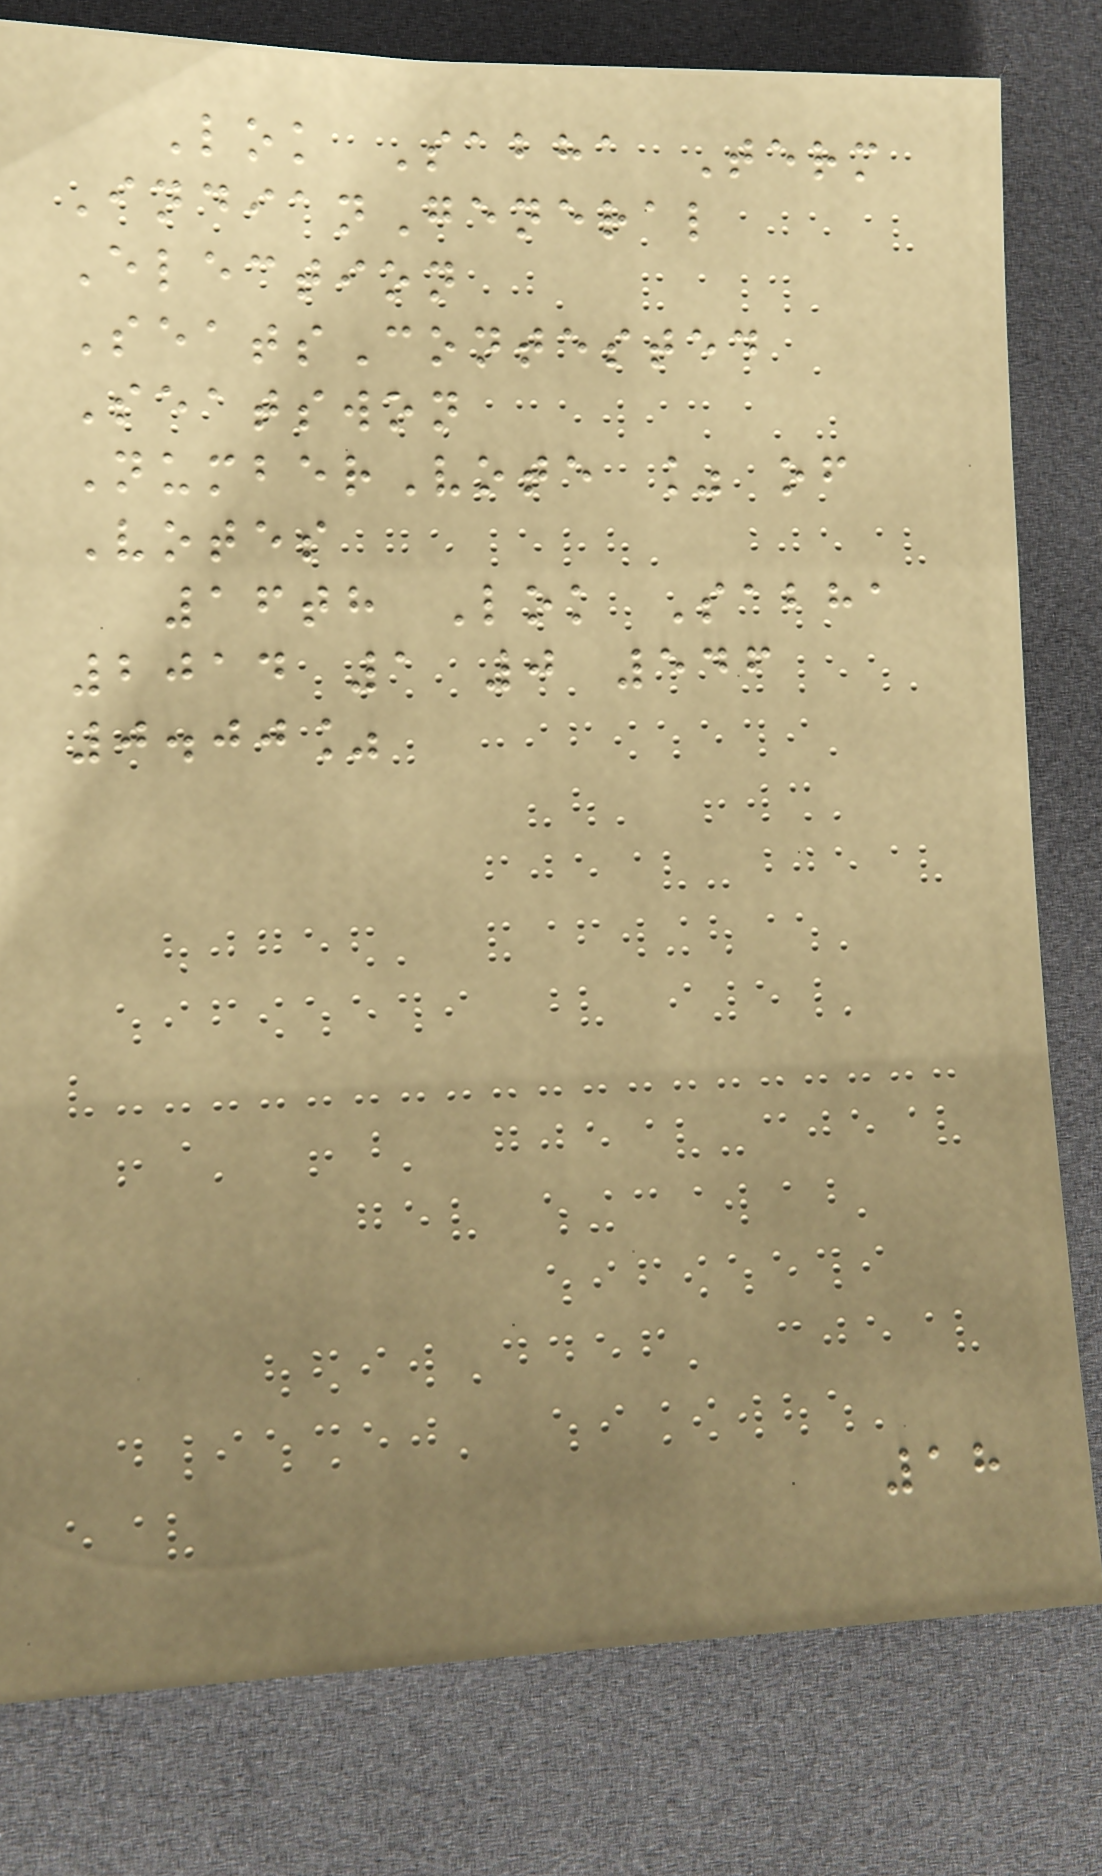Lok Sabha Term
IndianGeneral
Election
SeatsContested
Seatswon
NumberVote % of
Votes
16th Lok Sabha
2014 1 0 546
0.00%
18
